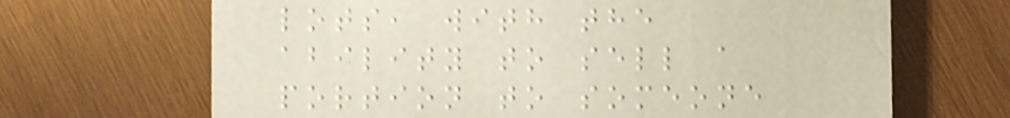lots, with the
ability to sell a
portion to someone
